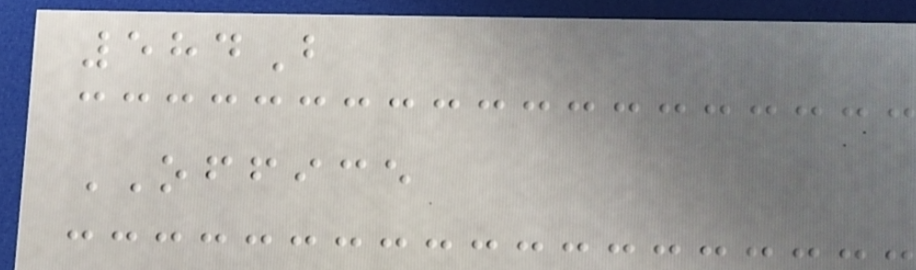584B
OFFICE
